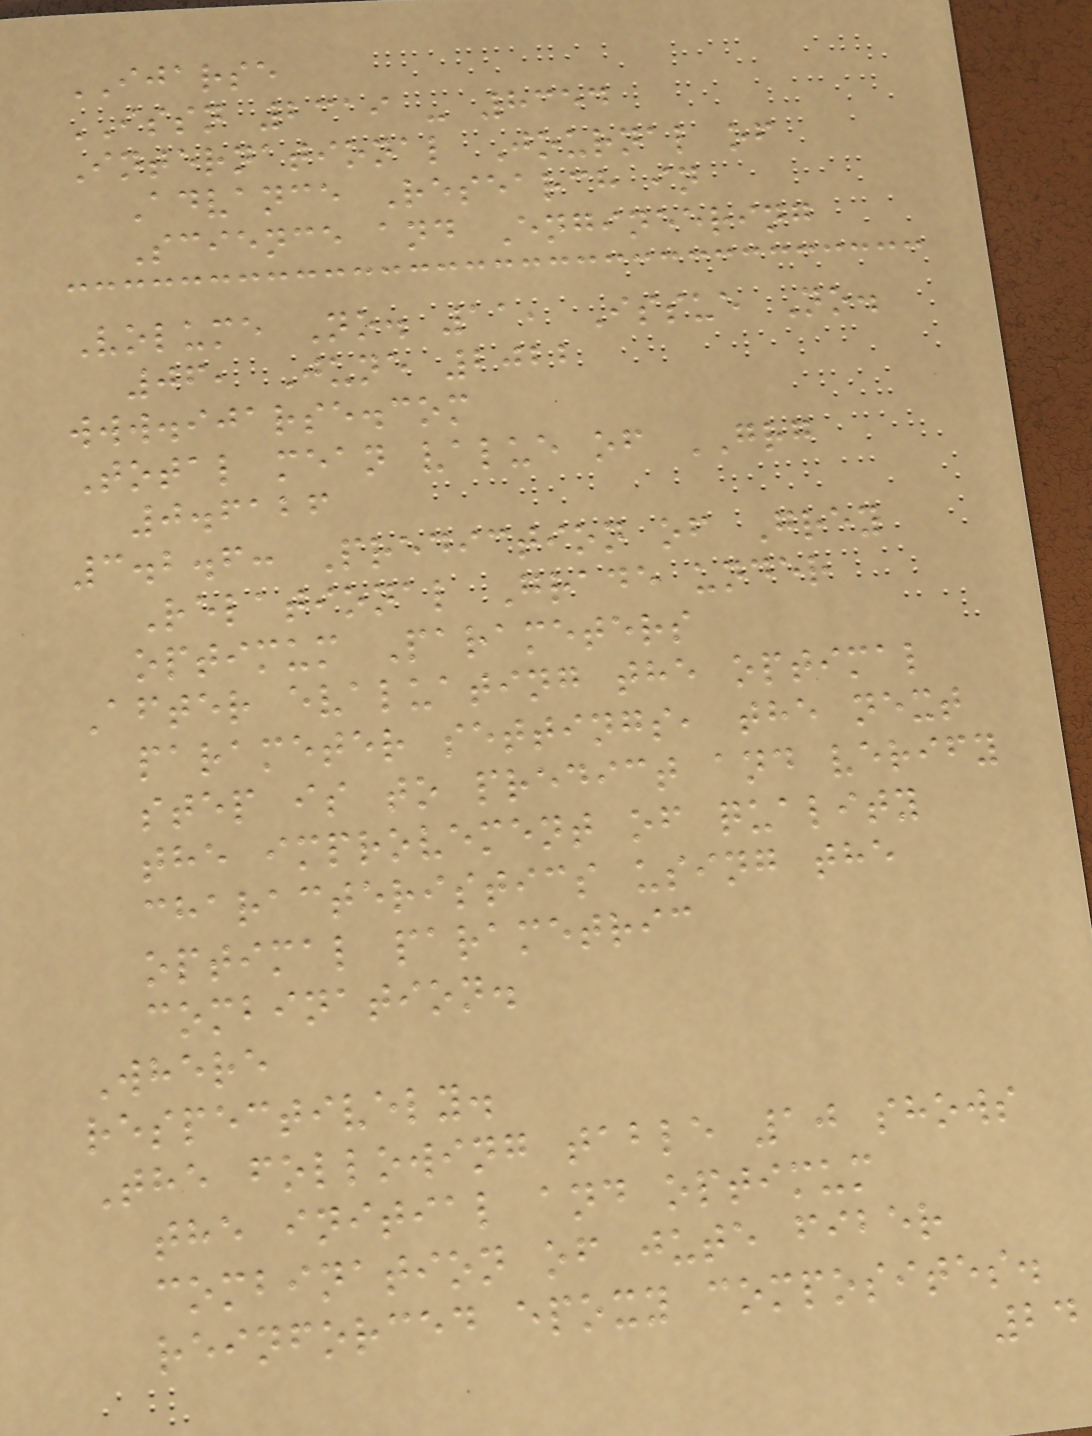IJARSE
ISSN 2319 - 8354
International Journal of
Advance Research in
Science and Engineering
Volume No. 11, Issue No.
06, June 2022
www.ijarse.com
Total mean value of GRG
0.6126
3.2.6: Prediction of Grey
Relational Grade under
optimum Parameters
After evaluating the optimal
parameter settings, the next
step is to predict and verify
the improvement of quality
characteristics using the
optimal parametric
combination.
Where
respectively.
The following table 10 shows
the initial and optimum
combination of jute fiber
reinforced epoxy composites.
24
